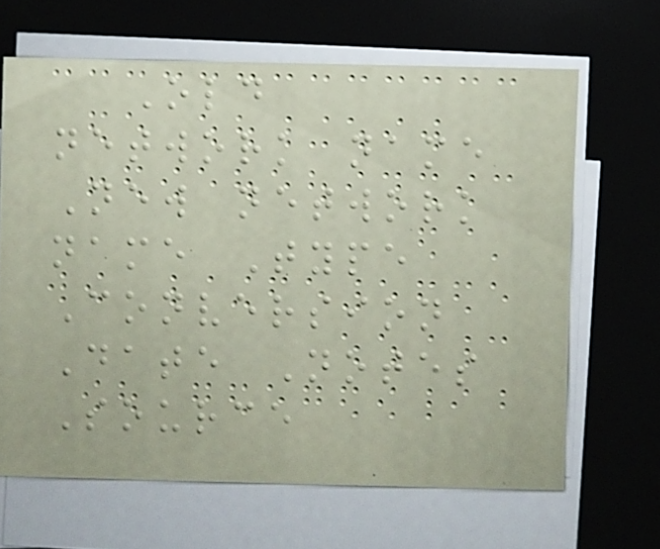Old
network name
New network
name Type
Conversion
Date Notes
Source
